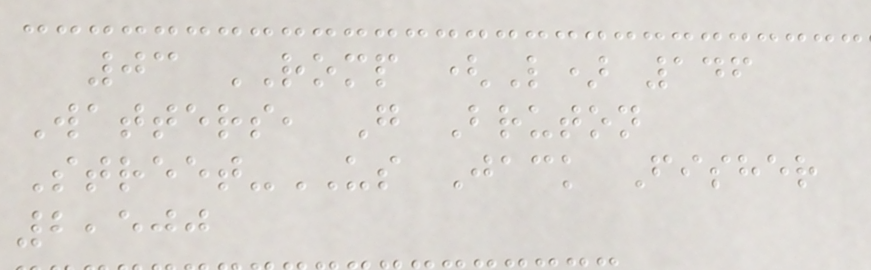03 ROMP (L) 146
Watters, G Bruton
Street-US Jack Fisher
2,500
